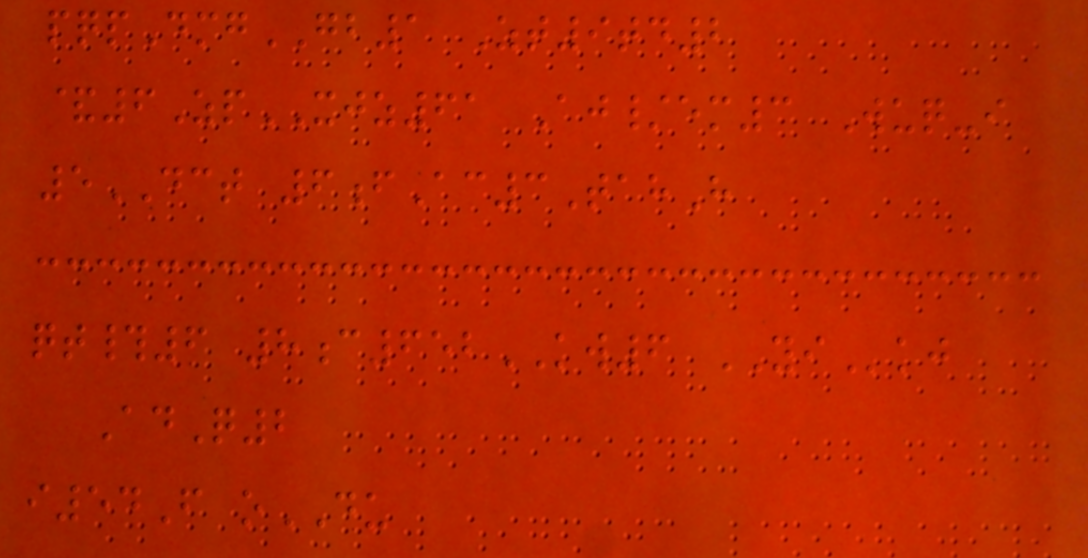pqpDmgGB1 Zt9td2
&6ZpXJZ61 Aj/em3 Wuq-i
5DCT 6fAc3TahH
qt#6 8c652KW6 YIkj
AdQ2
i54F oDU
